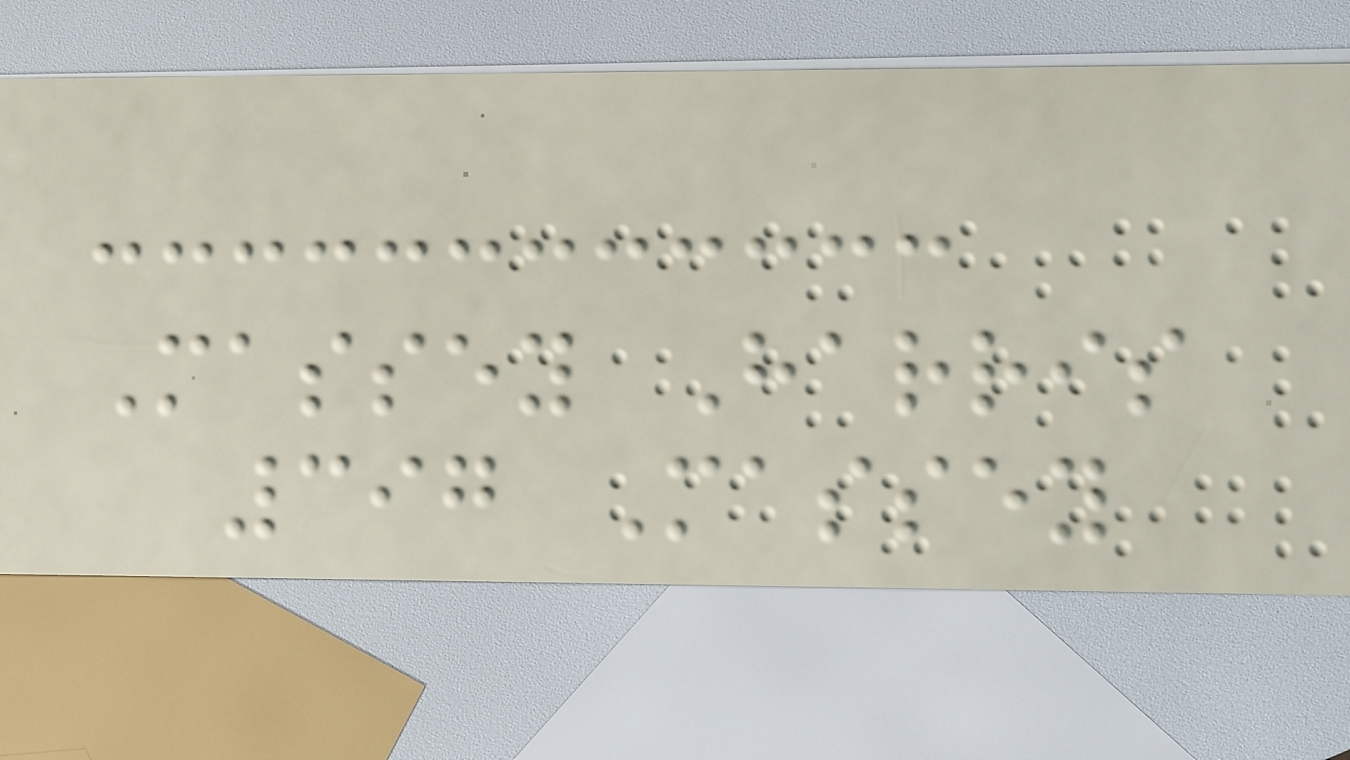Massey Harris
397 Massey
